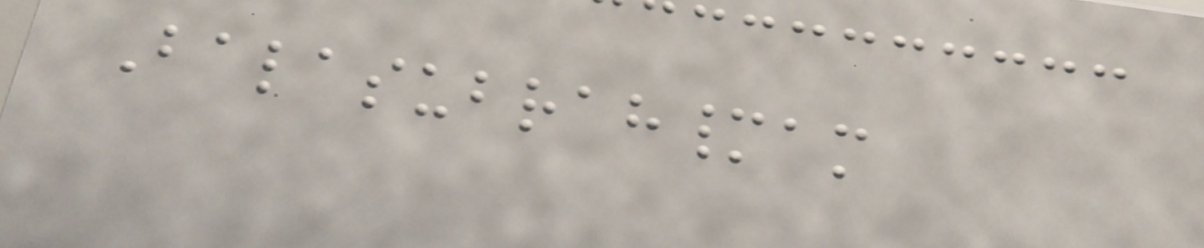Balasubrahmanyam
